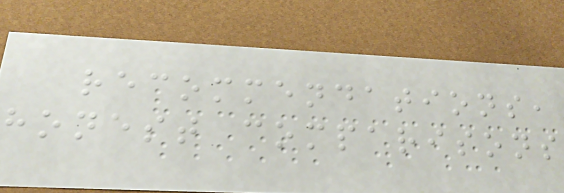recommendations,
honest comparisons
